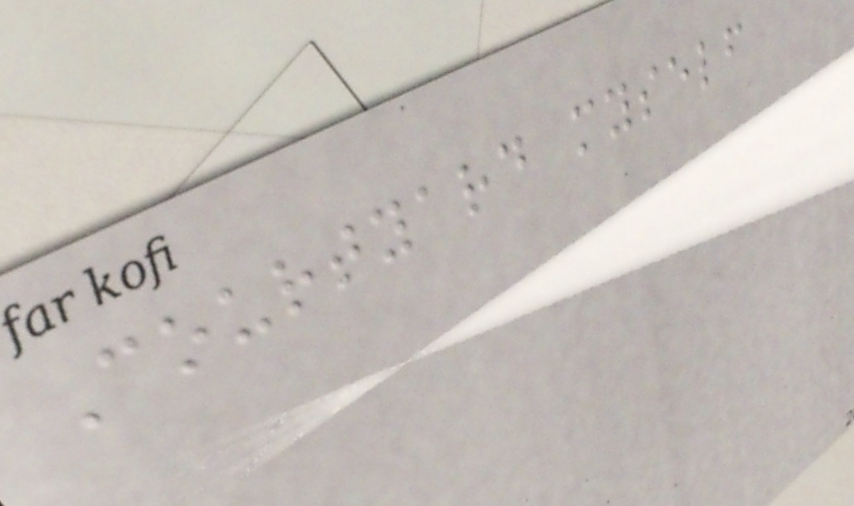Courtyard myself
